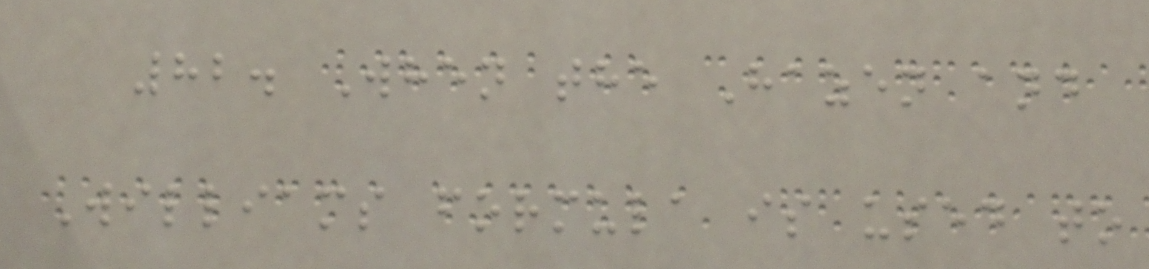82. When the Hazen and
Williams formula is used to
